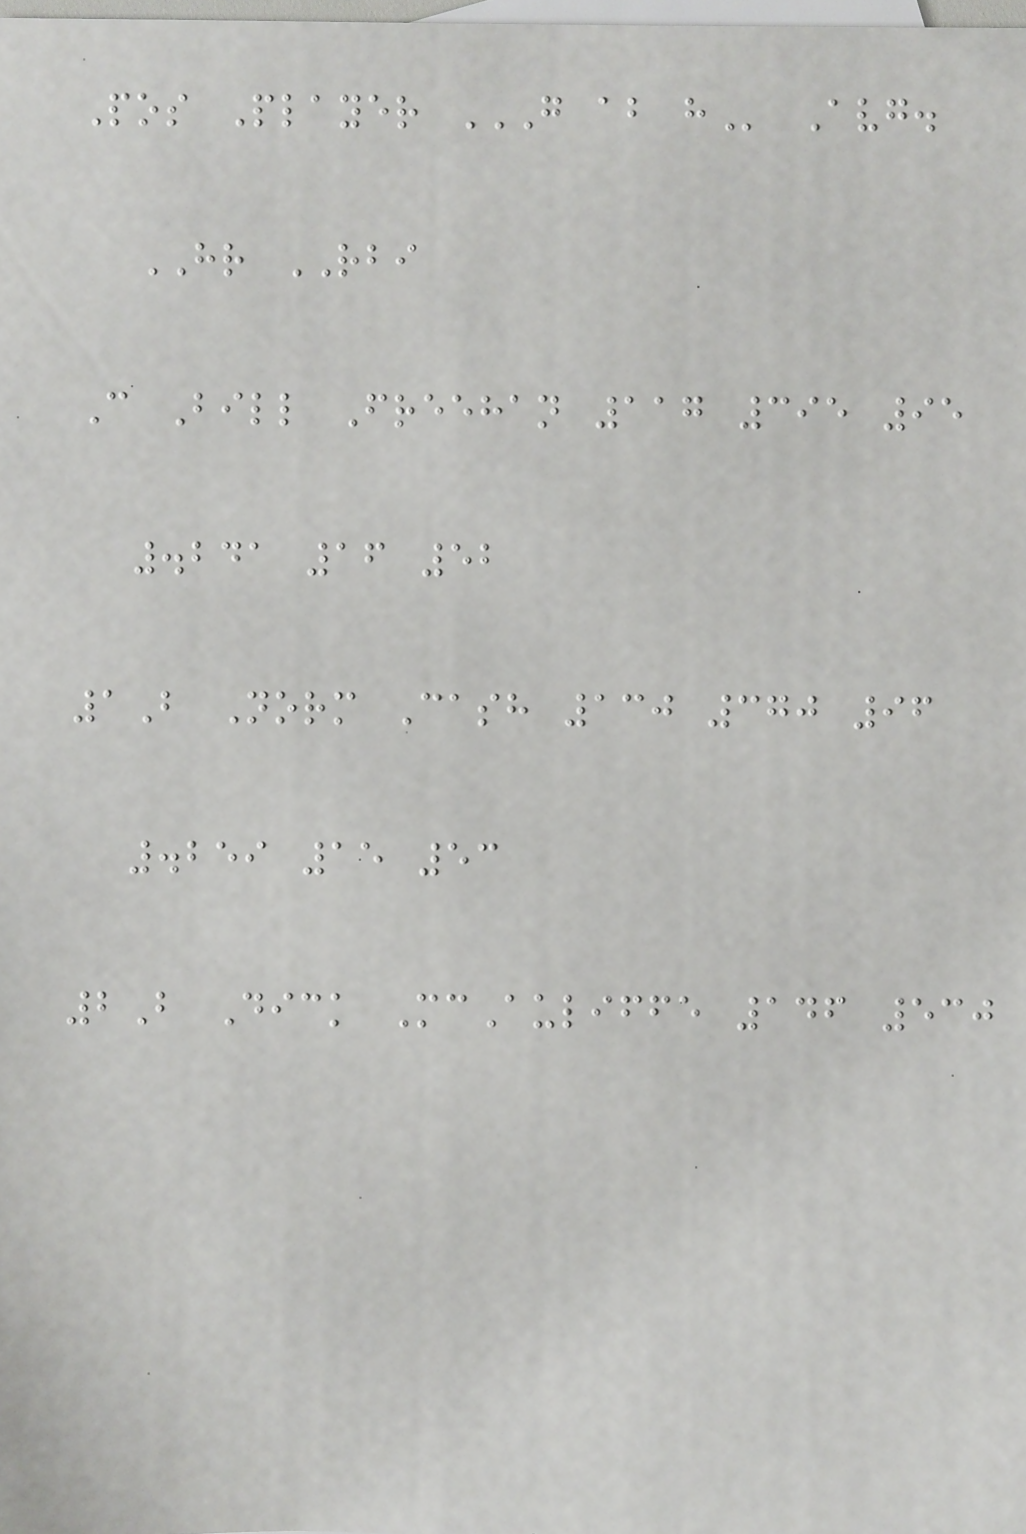Pos Player G AB H Avg.
HR RBI
C Bill Freehan 117 395 95
.241 16 52
1B Norm Cash 130 370 96
.259 15 53
2B Dick McAuliffe 146 530
